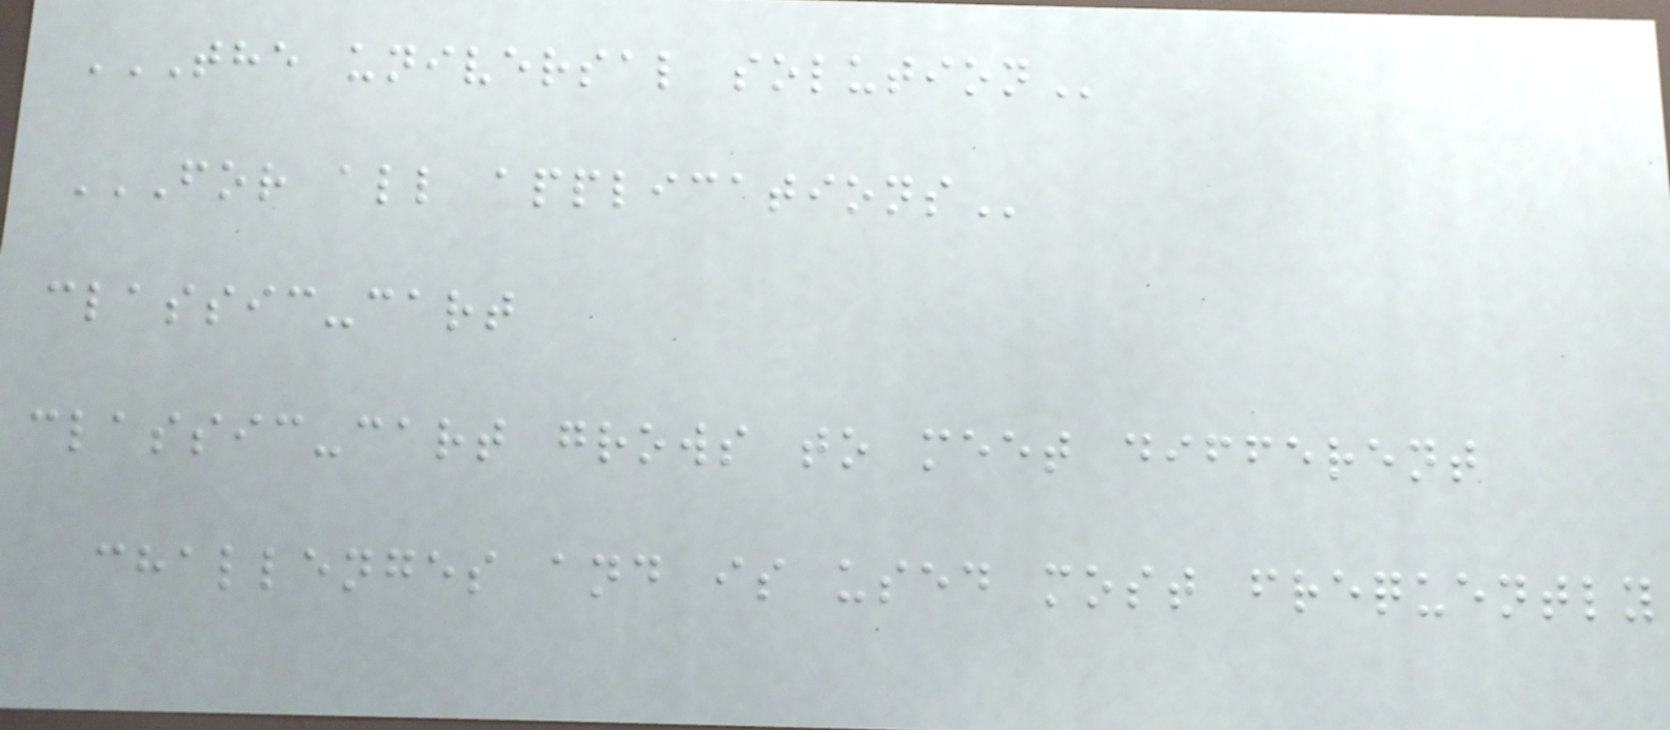THE UNIVERSAL SOLUTION
FOR ALL APPLICATIONS
classic-cart
classic-cart grows to meet different
challenges and is used most frequently
